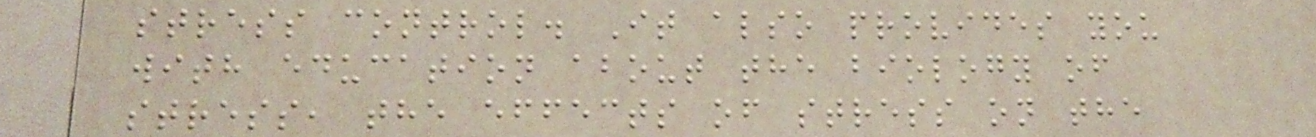stress control. It also provides you
with education about the biology of
stress, the effects of stress on the
